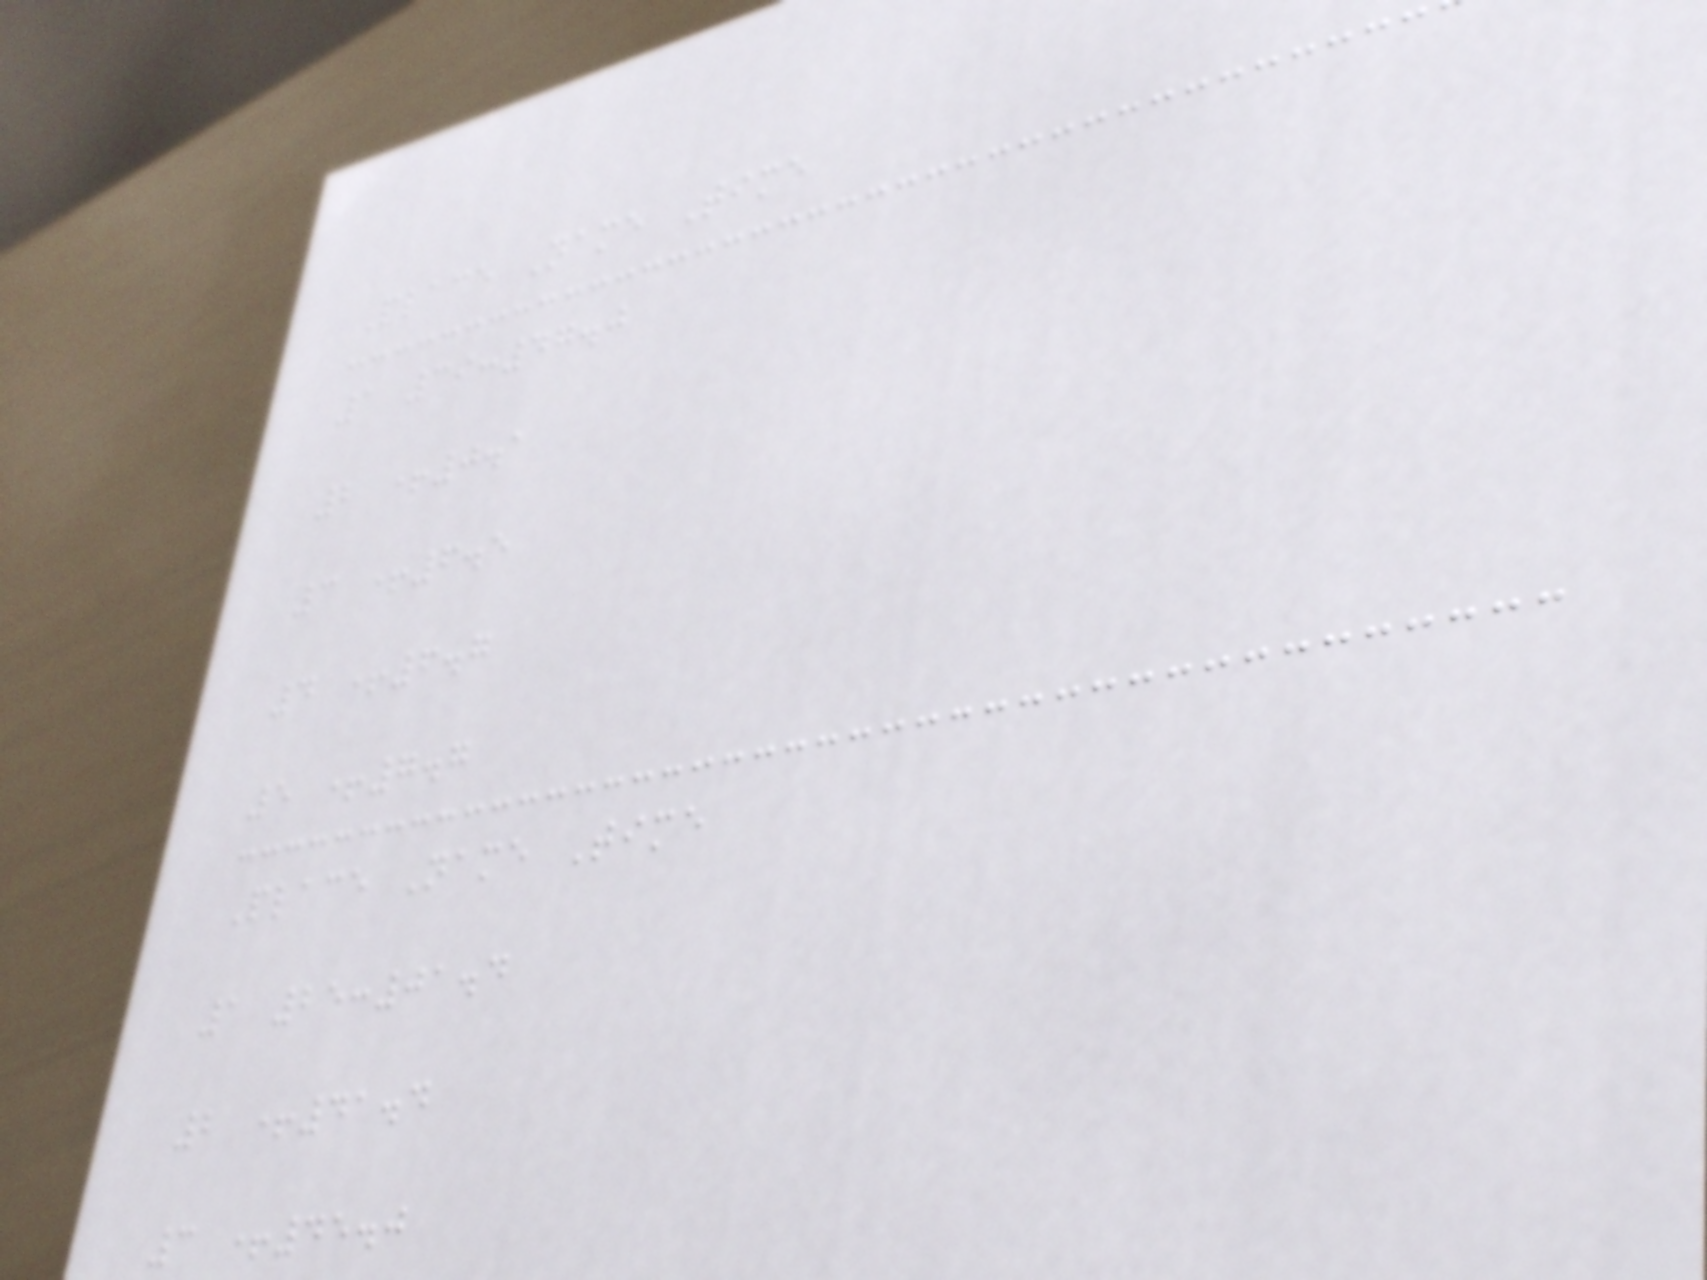Place Name Time
1 39:47.0
2 +0.1
3 +6.5
4 +6.7
5 +7.7
Place Name Time
1 25:01.4
2 +41.4
3 +45.0
